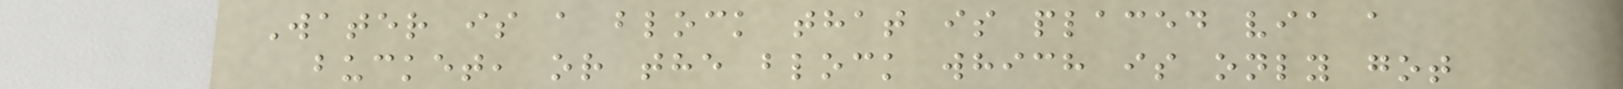Water is a block that is placed via a
bucket, or the block which is only got
